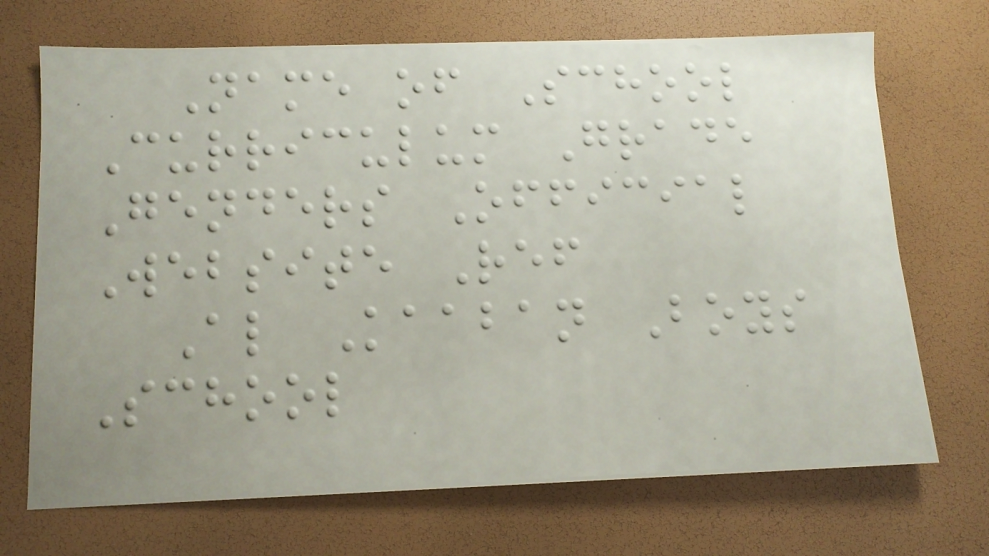Name of School
Curriculum Grade
Genders Official
Website Ref
Al Kaaban Boys
School
